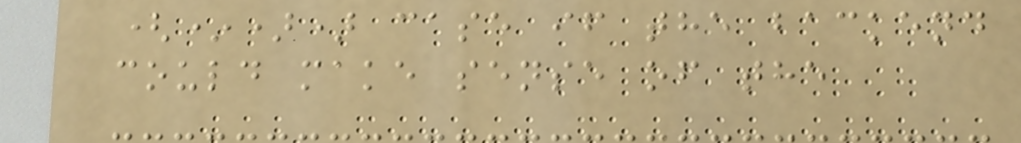(*)) case if the backend
could make sense of the
